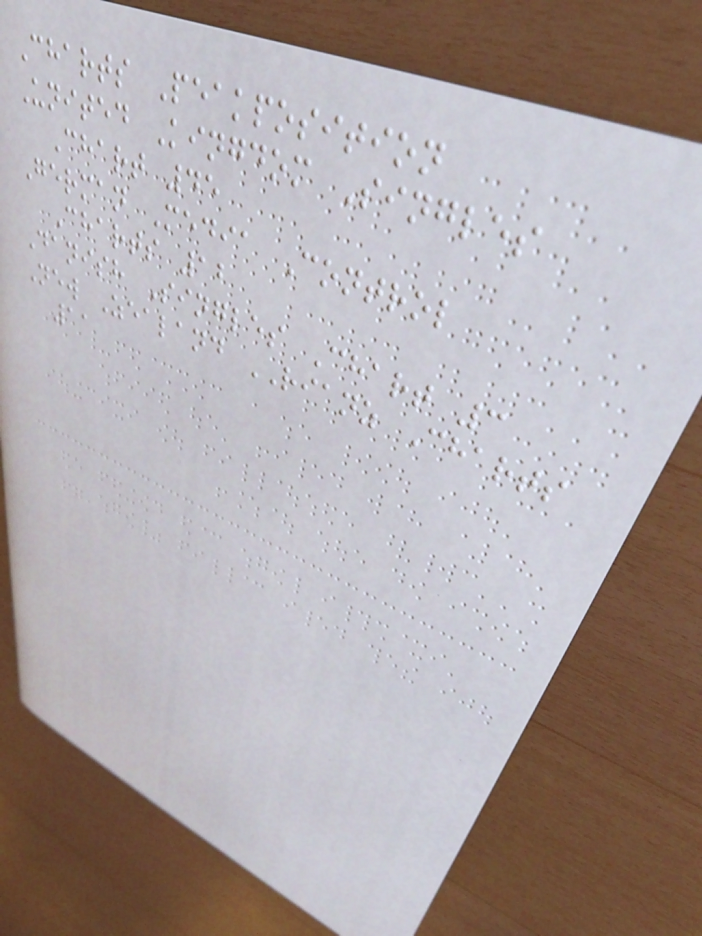Charts Peakposition
United Kingdom Singles
Chart 45
German Media Control
Charts 12
Danish Singles Chart 3
New Zealand RIANZ Charts
11
